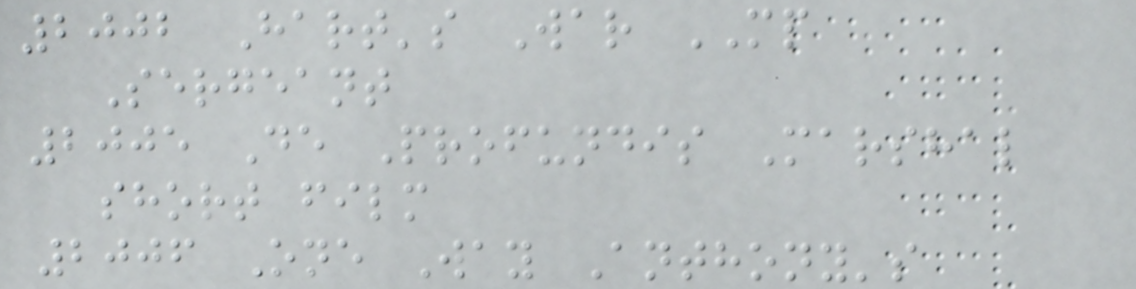2002 Hart's War MP
Sergeant
2005 De Profundis Marshal
short film
2006 One Way Anthony's
